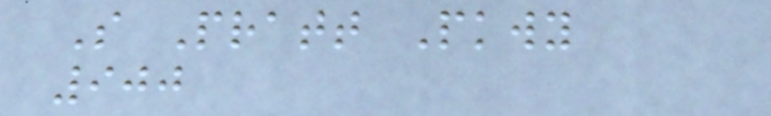S Pratt Pkwy
900
